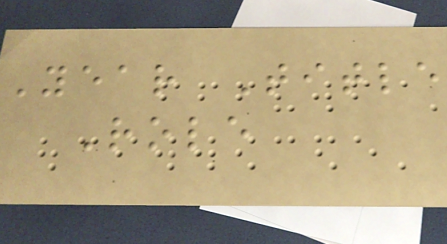Year Title
Role
